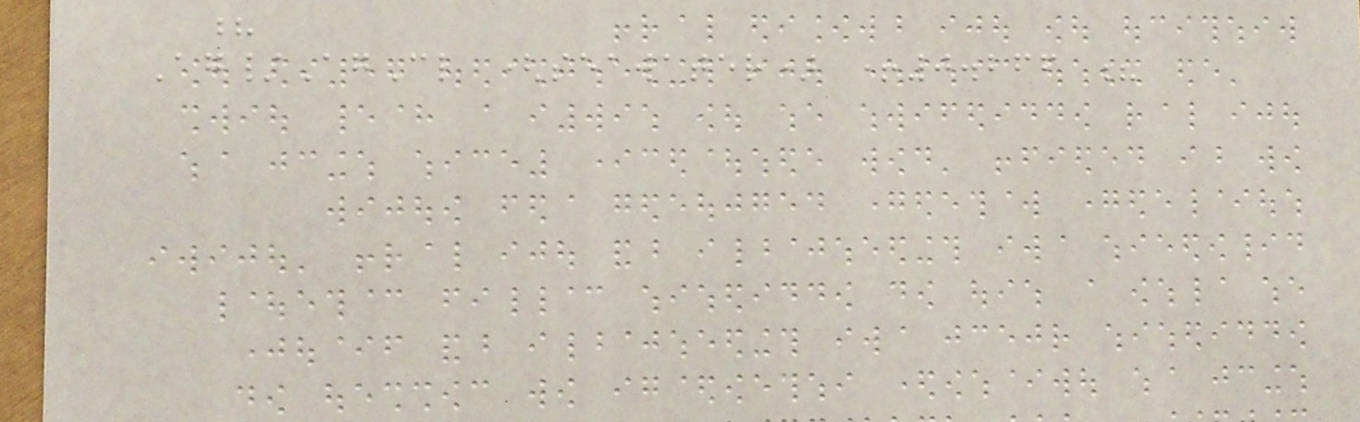?
Ag/AgCl (seawater) +0.266 ?
